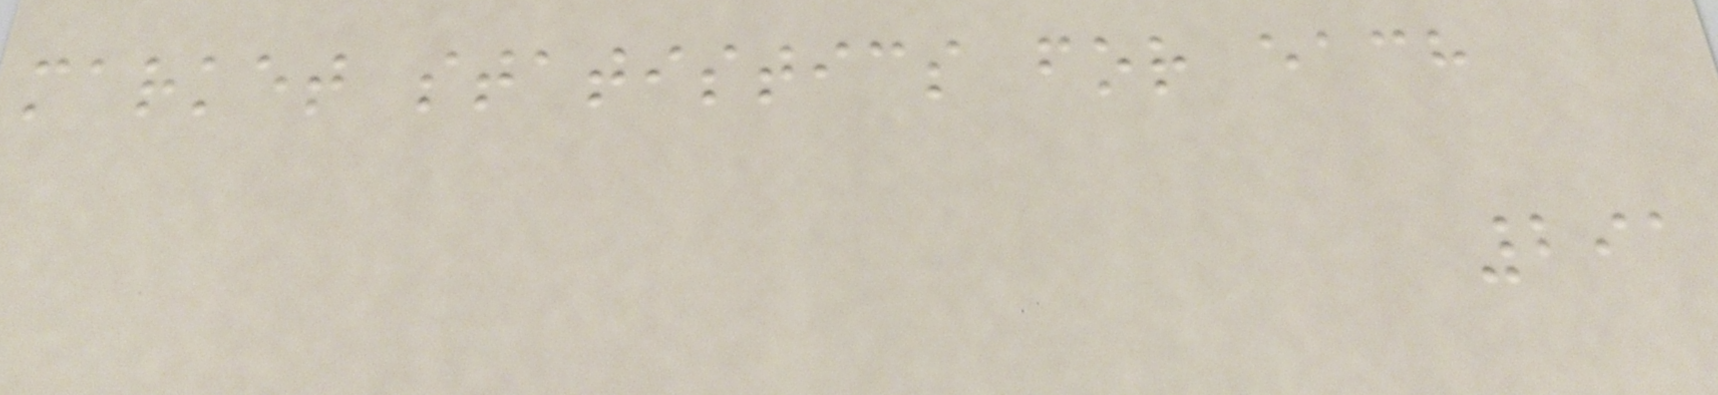market statistics for each
291
